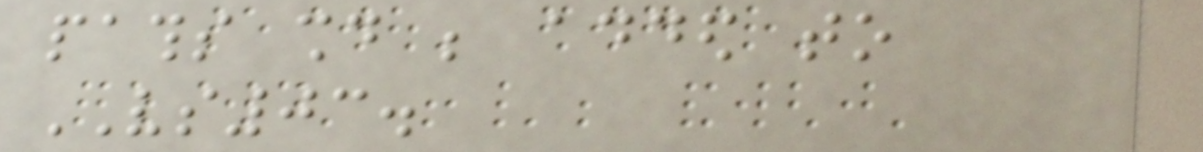paths should be added to
VS03.
